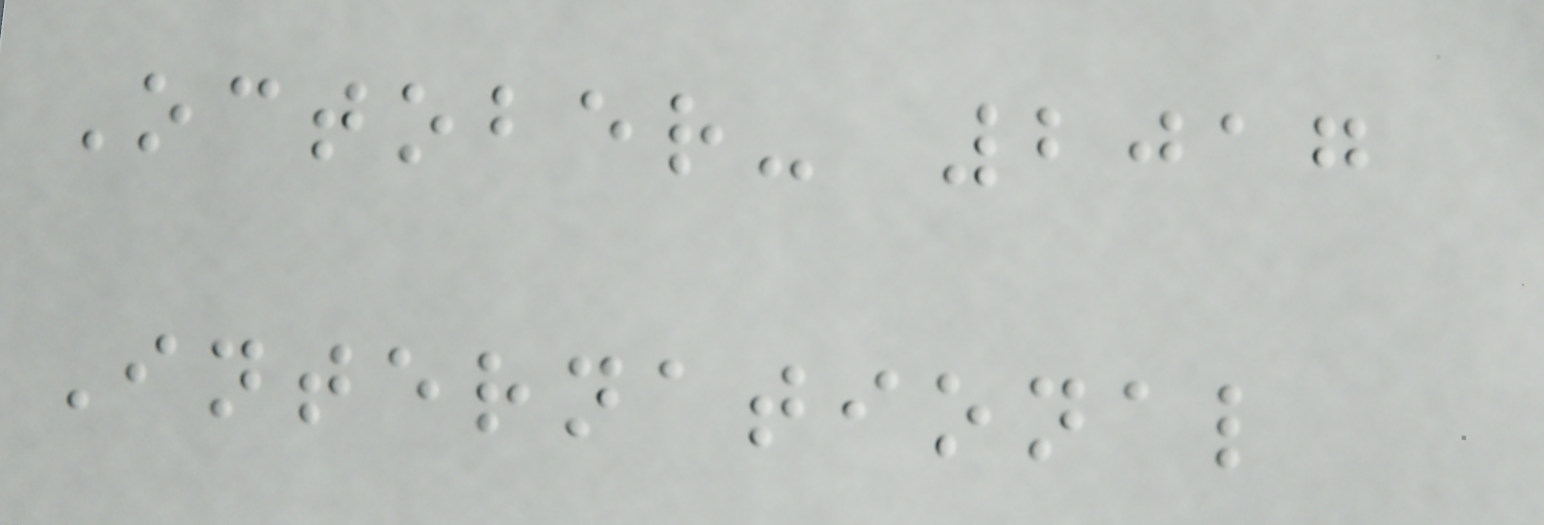October- 2017
International
